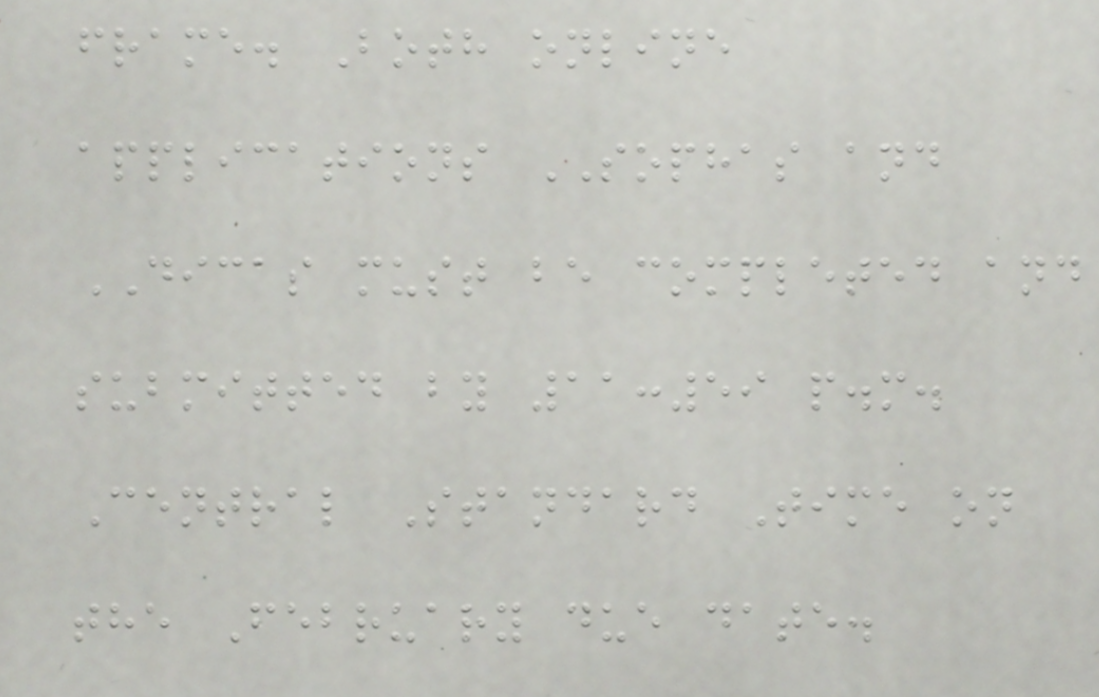frame. Both online
applications SOPHAS and
DICAS must be completed and
submitted by 11:59 p.m.
Central Standard Time on
the February due date.
